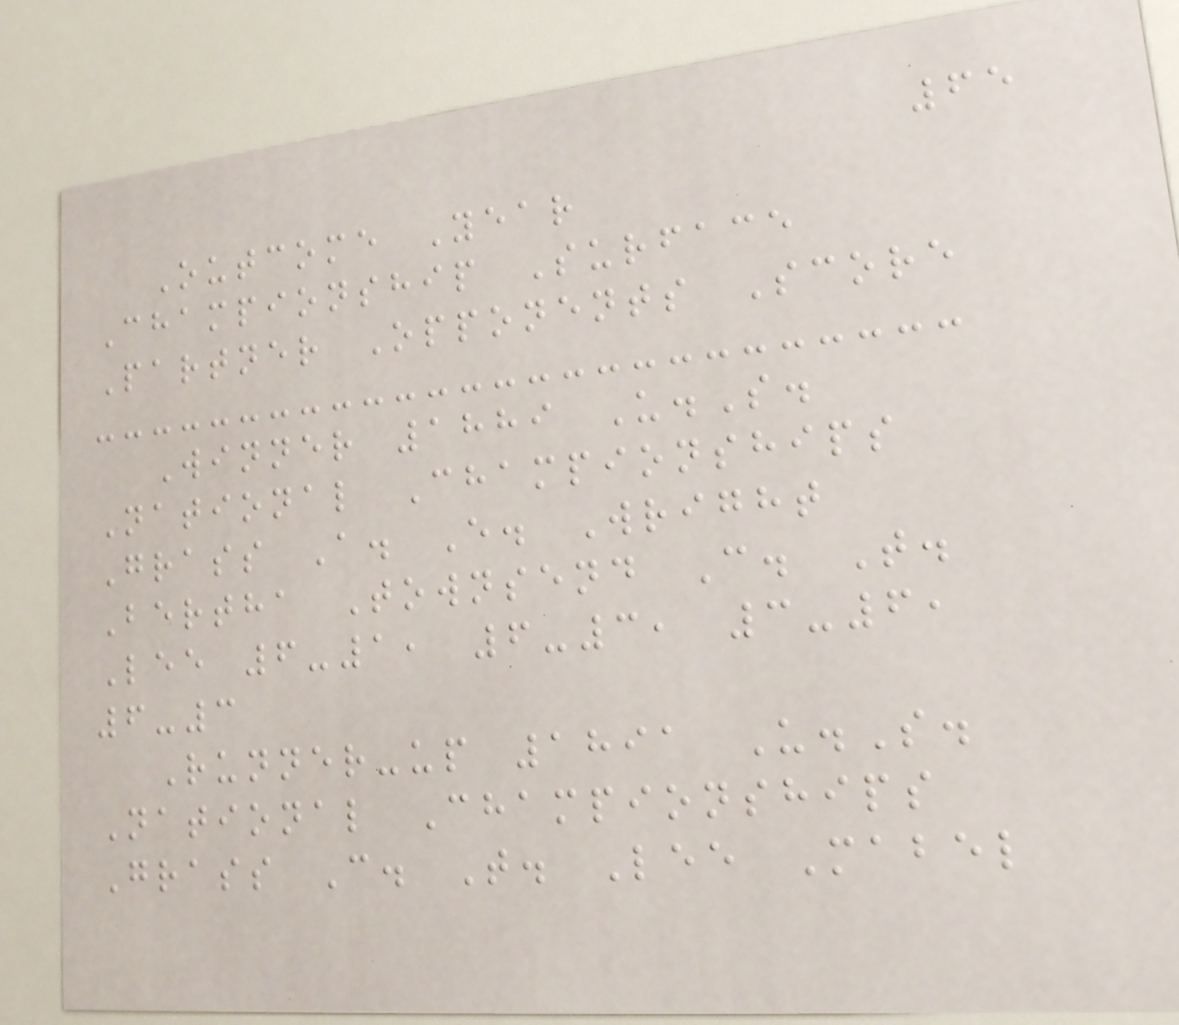65
Outcome Year
Championship Surface
Partner Opponents Score
Winner 1889 U.S.
National Championships
Grass A. E. Wright
Bertha Townsend C. T.
Lee 6-1, 6-3, 3-6,
6-3
Runner-up 1891 U.S.
National Championships
Grass C. T. Lee Mabel
